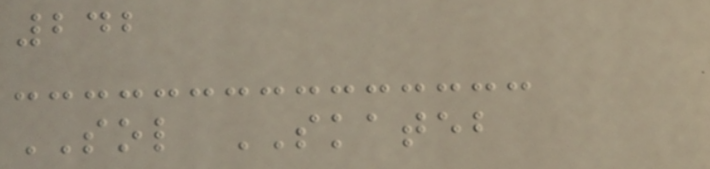242
SOL SKATEB
